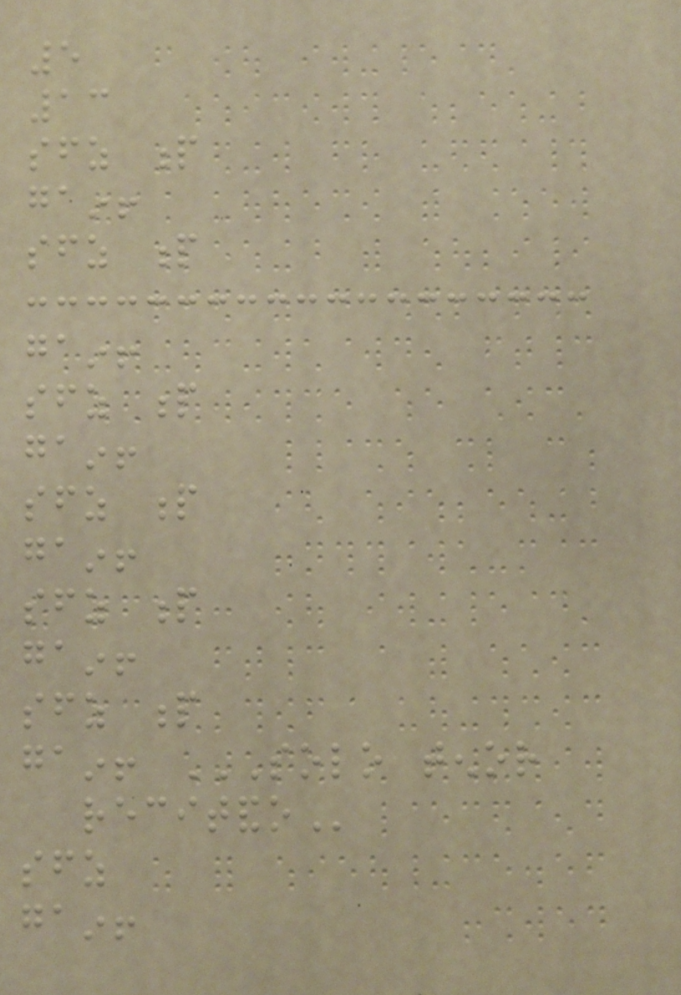5
13
sfz p
gain!
sfz p
gain!
sfz p
gain!
sfz p
gain!
sfz p
gain!
sfz p
gain! SOLO TENOR
RECITANDO
sfz
gain!
